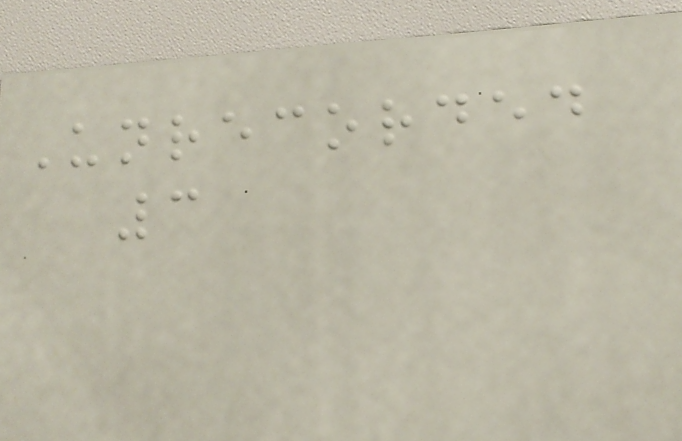Unrecorded
3
